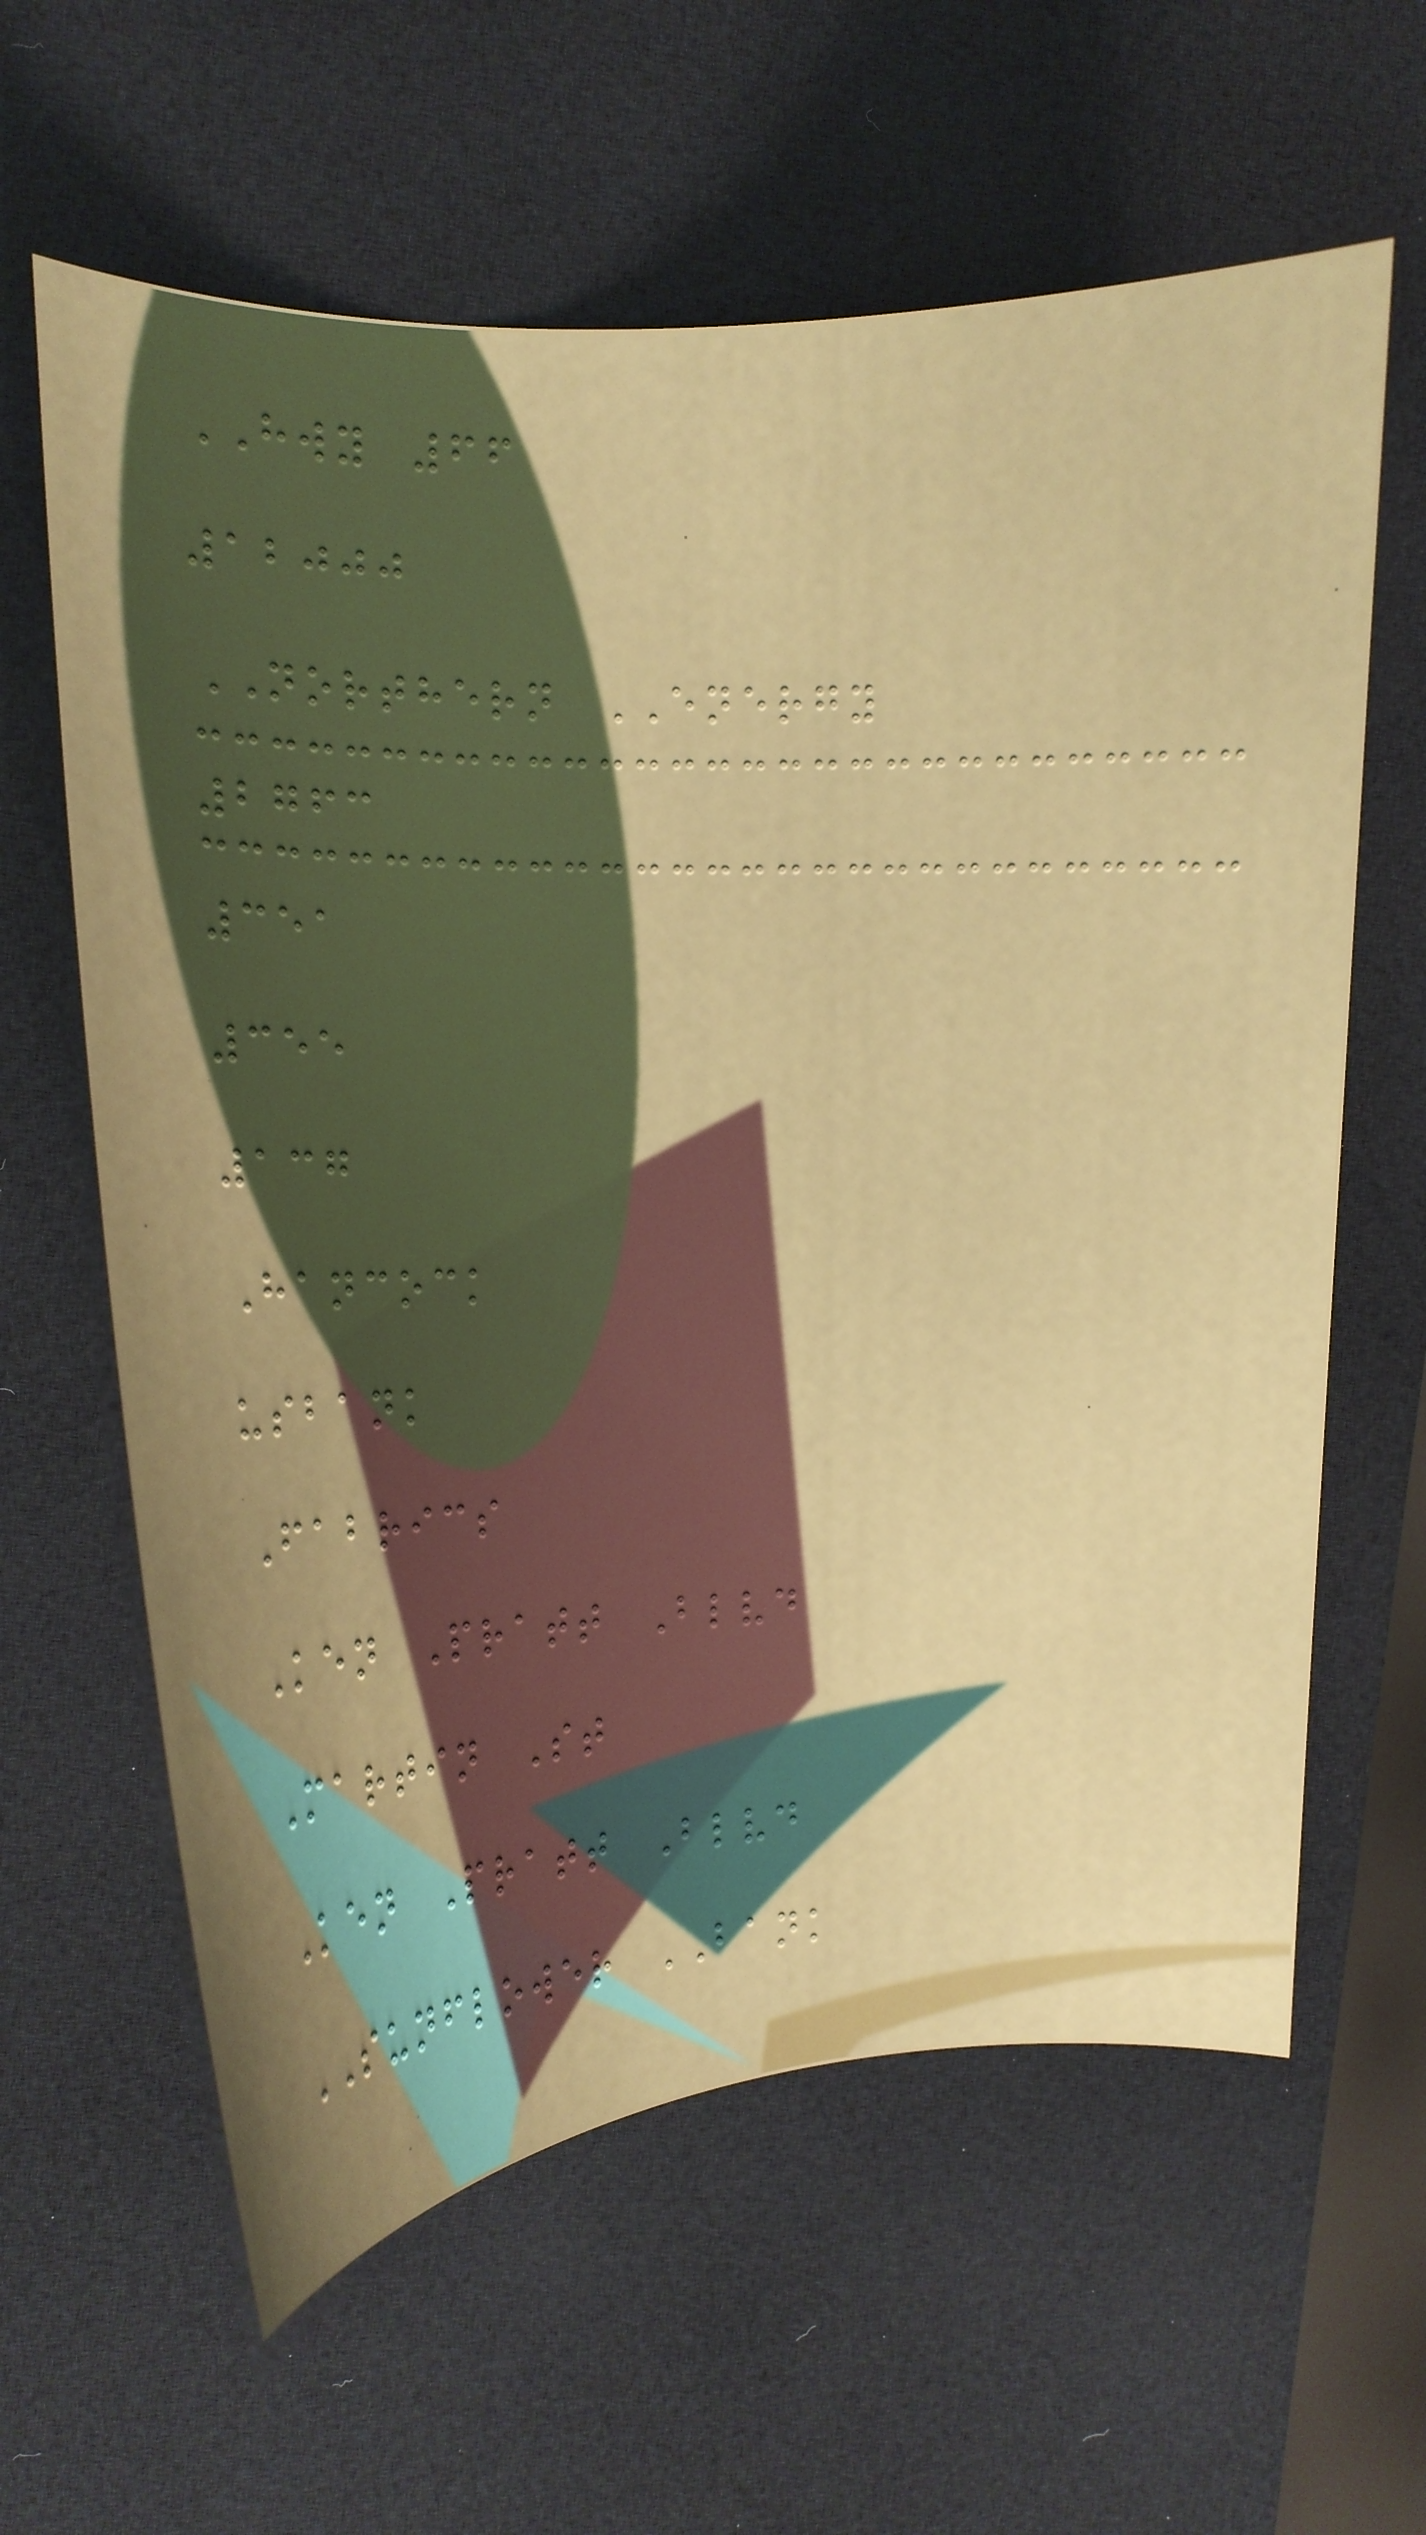HWY 66
12000
NORTHERN ENERGY
2763
351
355
137
Hancock
usbank
Fabrics
Ken Pratt Blvd
Martin St
Ken Pratt Blvd
SUNFLOWER BANK
